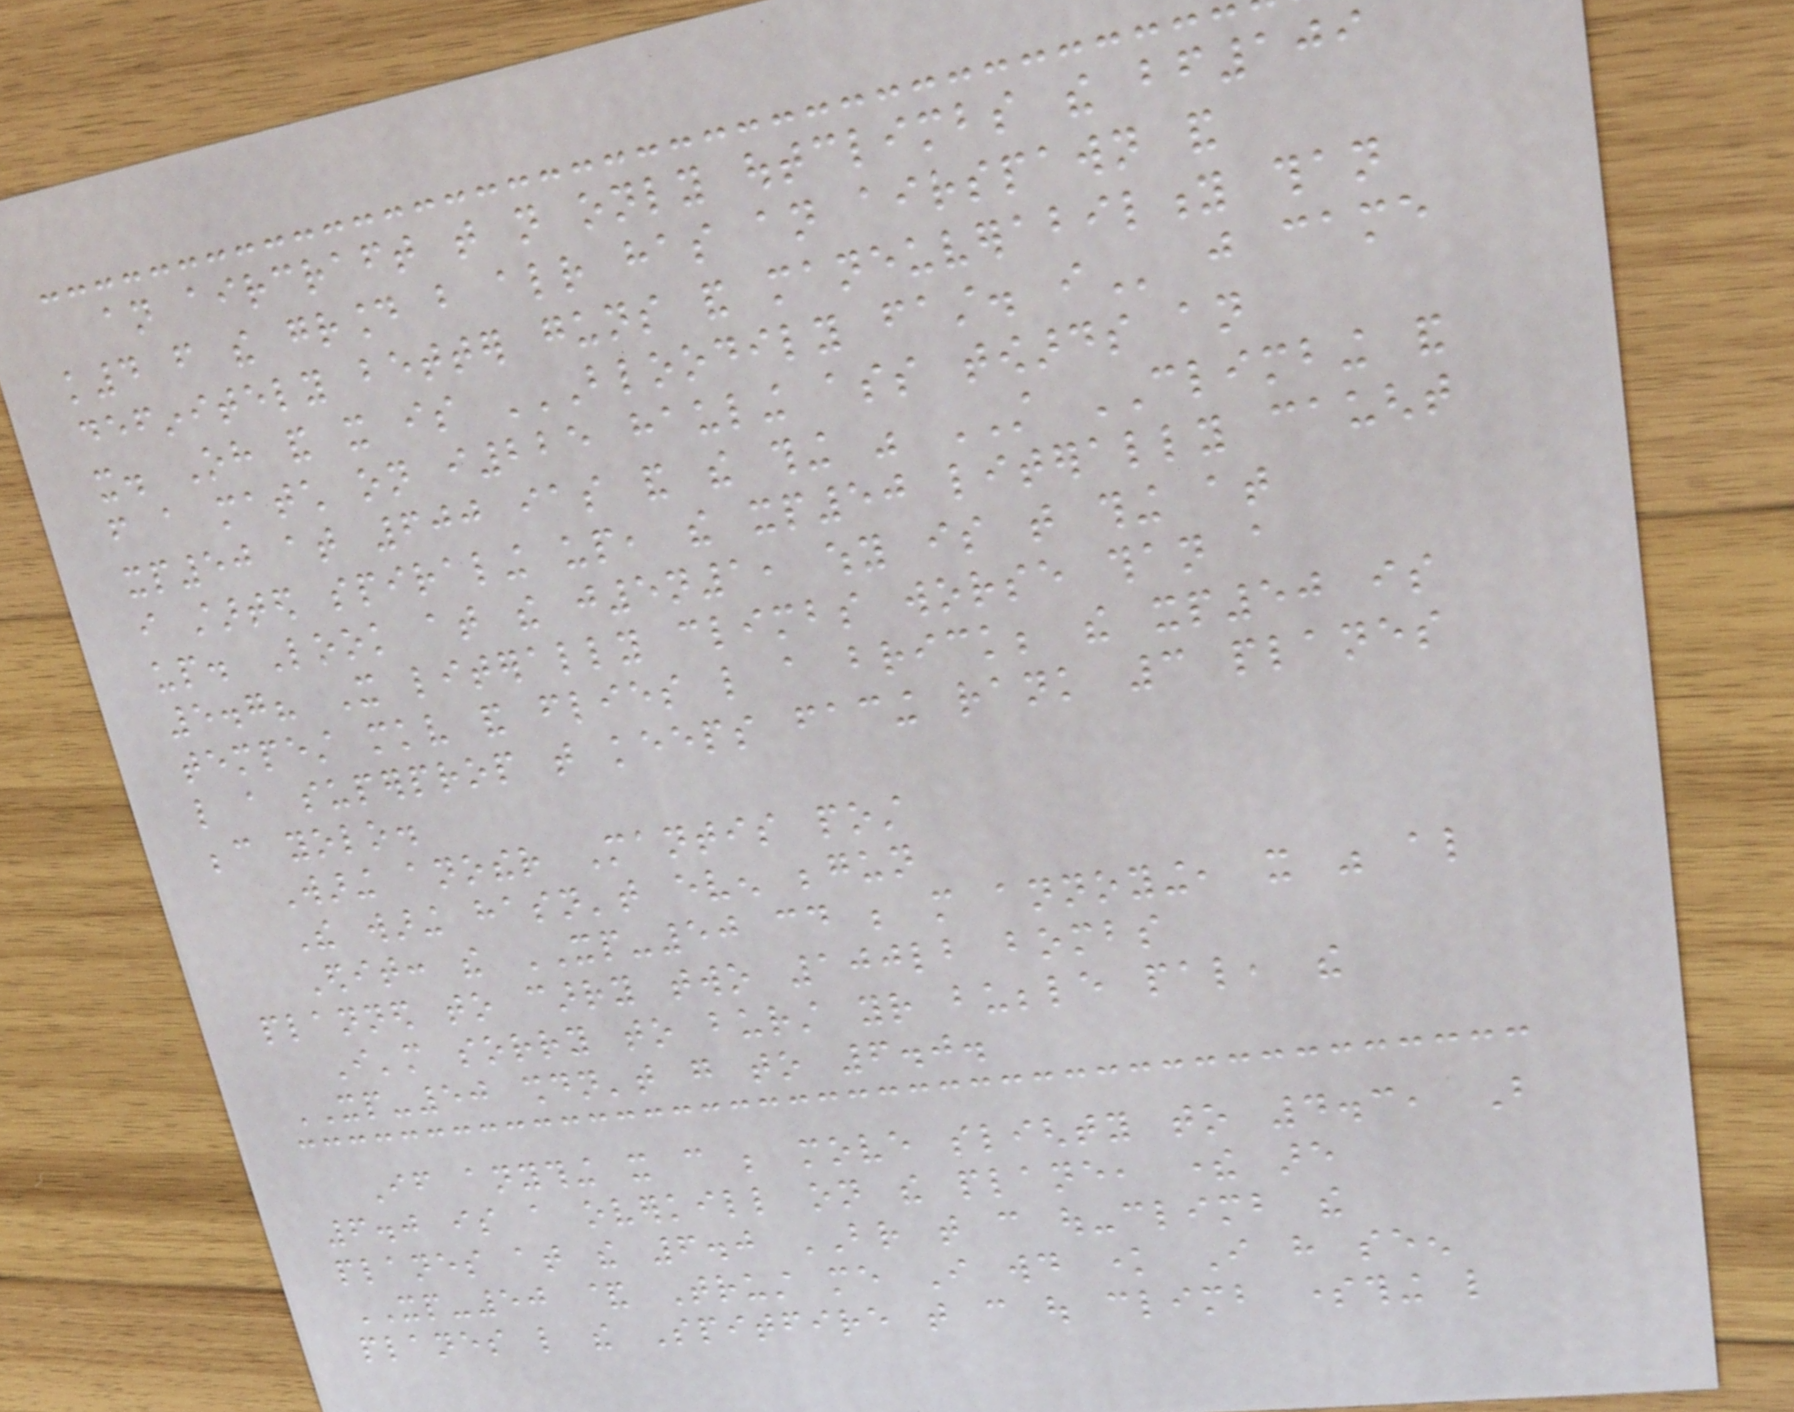an aircraft that not only outclimbs the bf109
k4 from the ground but already has an airspawn and
definitely better guns and maneuverability than
it. Oh and it is BLOODILY FAST. I just came
from a match on i225 hauling ass towards an
xp50 at 600 ias and the thing was STILL CLIMBING and
i started spiraling up, the xp50 literally caught
up. Look at the j5n1, why is that thing at
5.7? It literally climbs worse than a
tempest mkv and flies like a brick; the xp50 is
like a superprop that keeps facing rank 3 planes
because yolo.
Waring another Mantis post
The waring hasn't even begun
Edit: the XP-50 could be more annoying, it was also
planned to carry two 100lb bombs
I'm sorry to burst your bubble pal, the
XP-50 shouldn't go to 6.0.
If anything it can be move slighty to 4.3, But
6.0 is a overkill on the plane, there are
planes at the 6.0 BR that can out-climb the
XP-50 & Trust me I would know I have seen
planes like the Spitfire that can out climb something like
